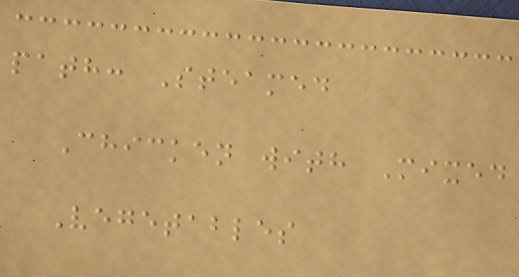path: Steamed
Chicken with Mixed
Vegetables
